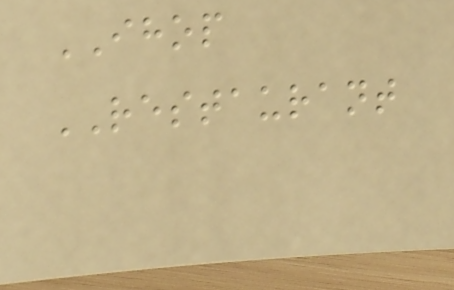IHOP
RESTAURANT
